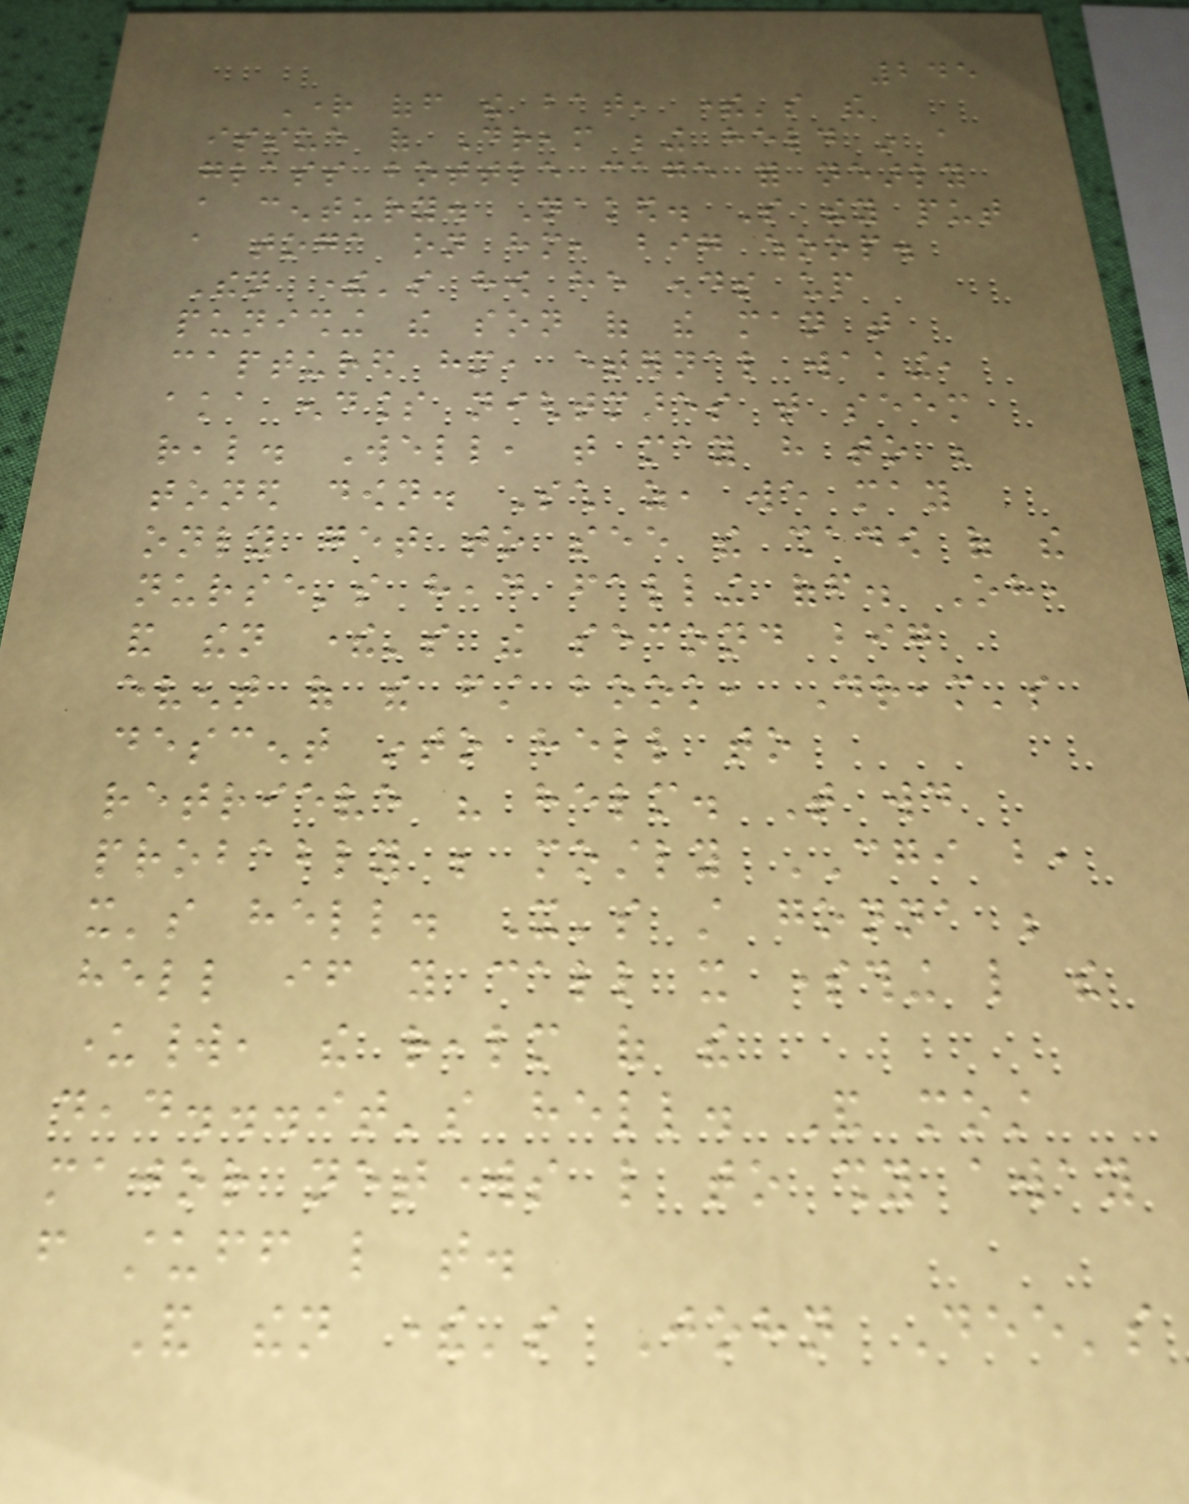245
Right off the bat, there's the
issue of Dream being held in a
glass bottle cage for nearly
a century. Naked. So they put
a toga on him, big whoop.
Then there's how he ends up
punishing the son of the man that
captured him, eternal waking,
aka endless nightmares that seem
real. Well, that may have to be
toned down. Such as, we may
only get to see the shadow of the
nurse's head falling off. Oh,
and then there's the second big
event of the first book, Dream's
descent into hell to
retrieve his helm. That would
probably be mostly CGI but,
it's hell. It's still gonna be
hell if you call it something like the
underworld, the realm of the
dead...it's hell. And most
major networks like to shy away
from stuff like that.
And then there's John Dee's
